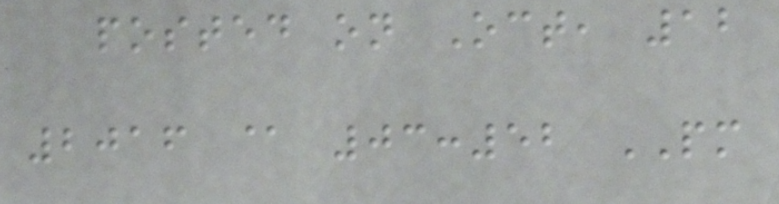posted on Oct, 12
2016 @ 03:52 PM
